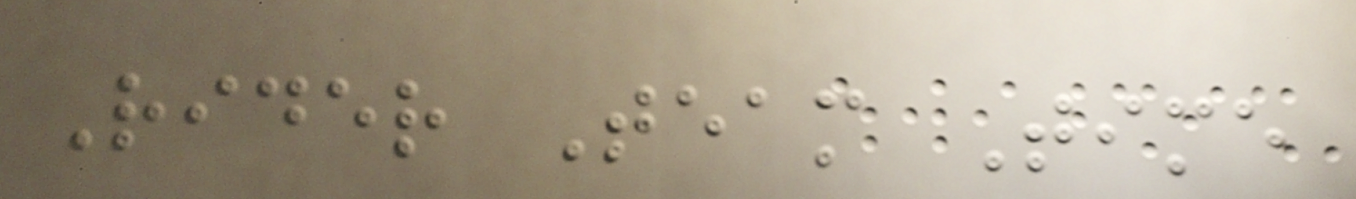Rider Team Time
